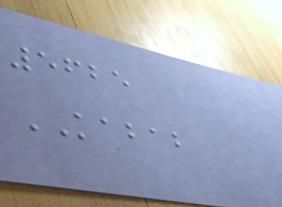5625
KABAB
